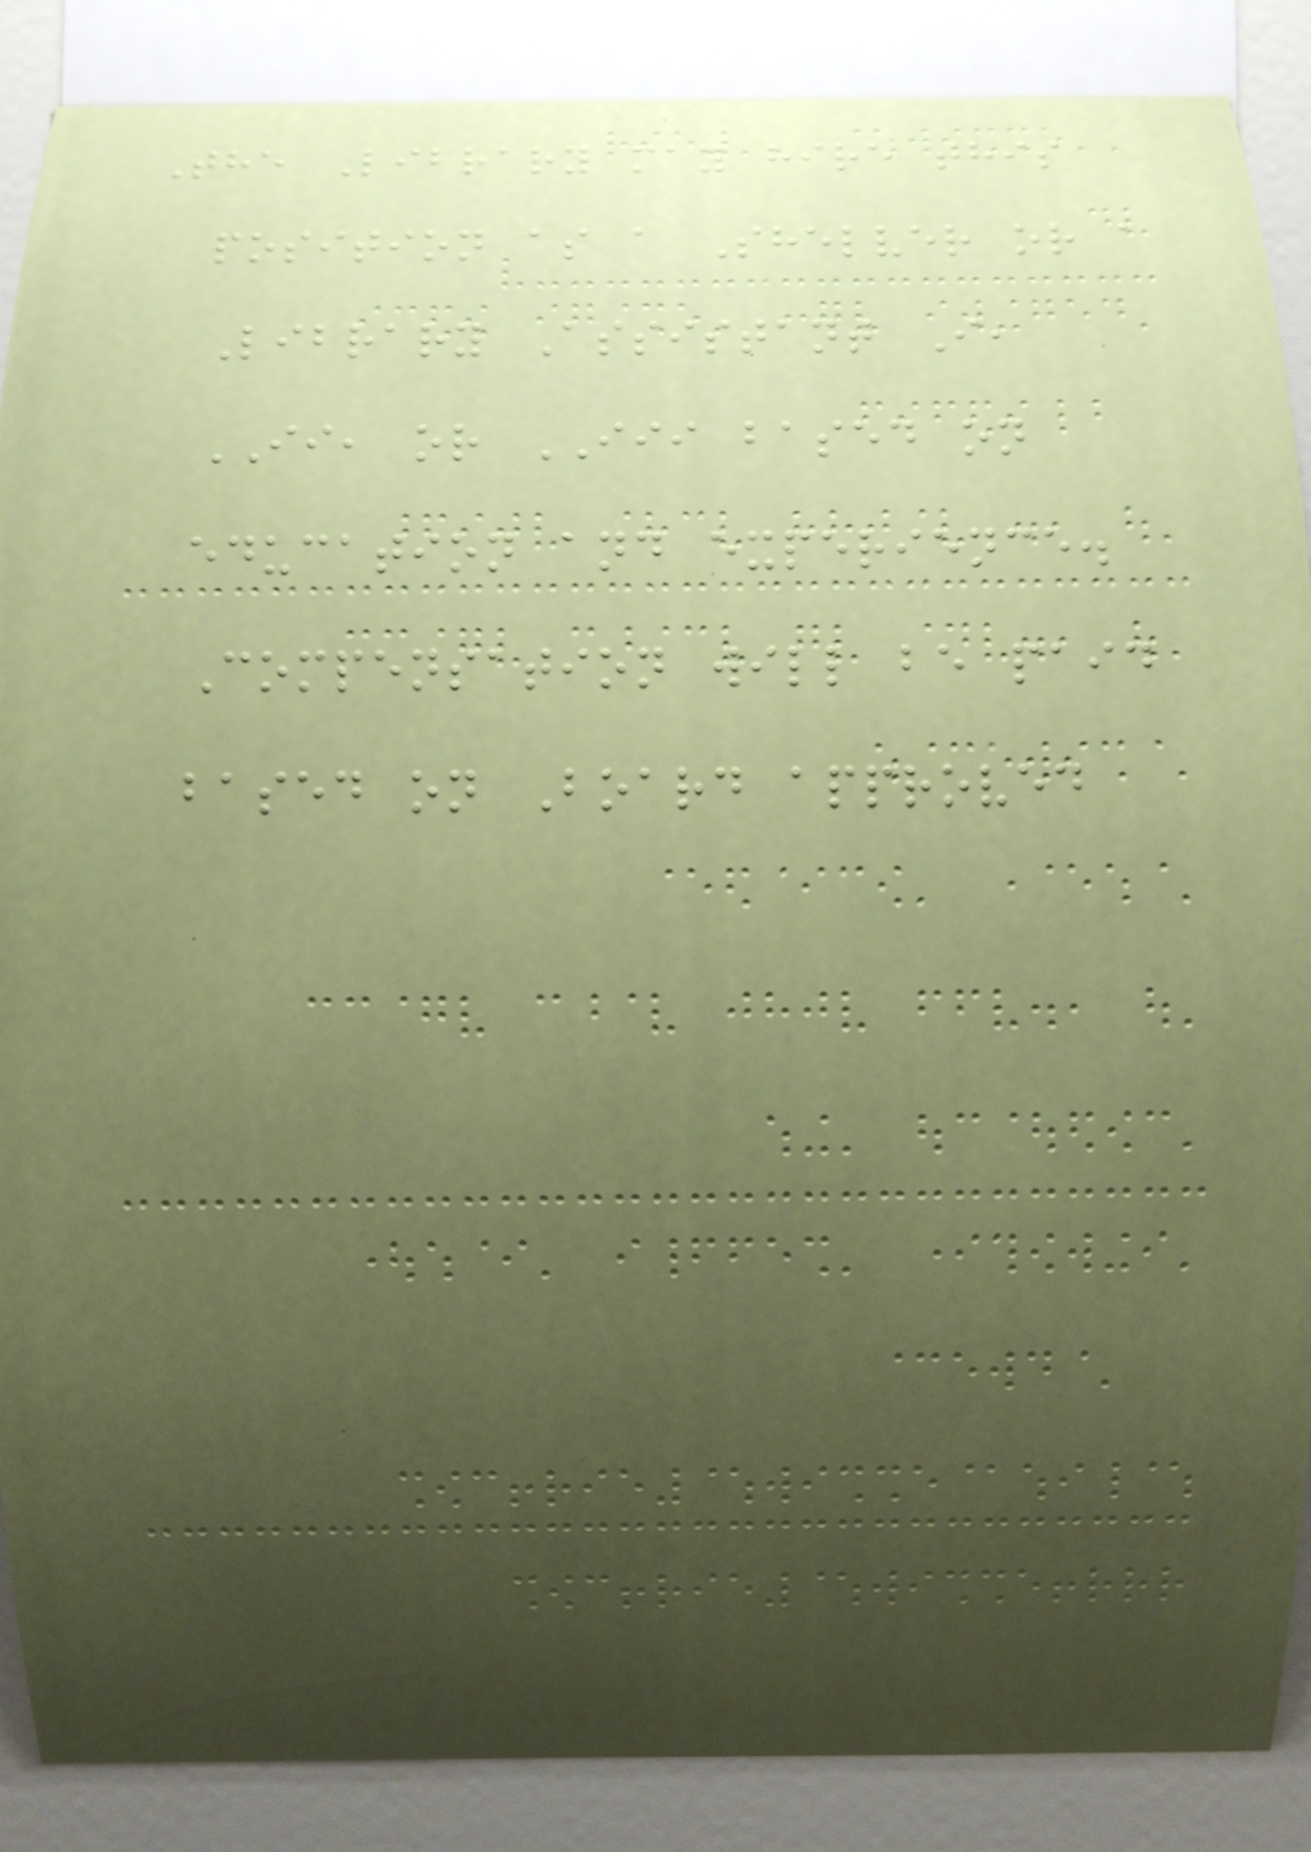The Library may hire this
position as a Shelver or a
Library Assistant I,
II, or III based on
education and experience.
Compensation will be paid
based on Board approved
